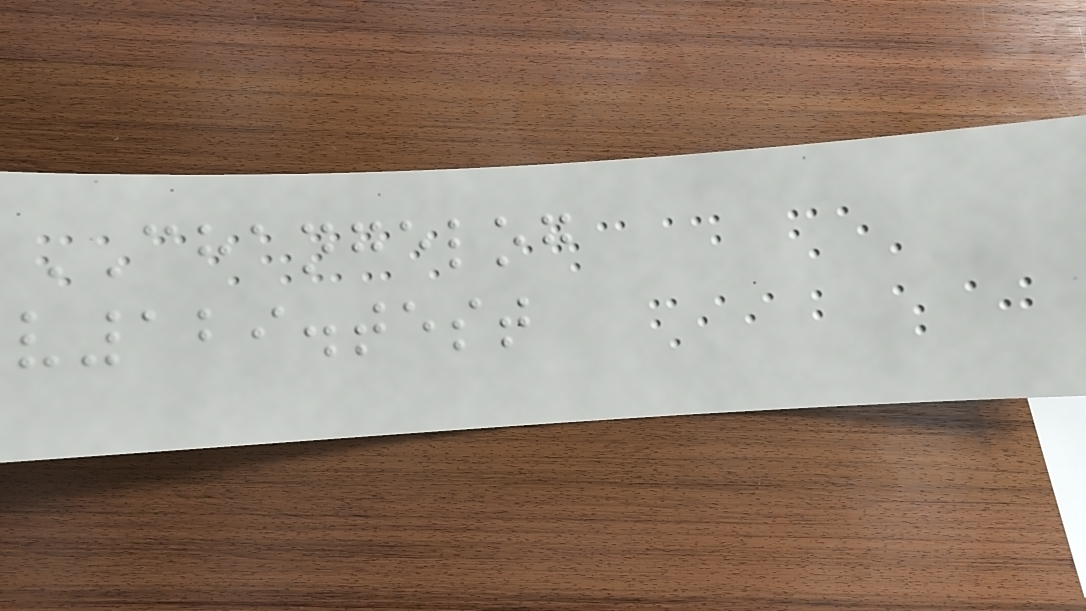CHANGELOG
v129.test
